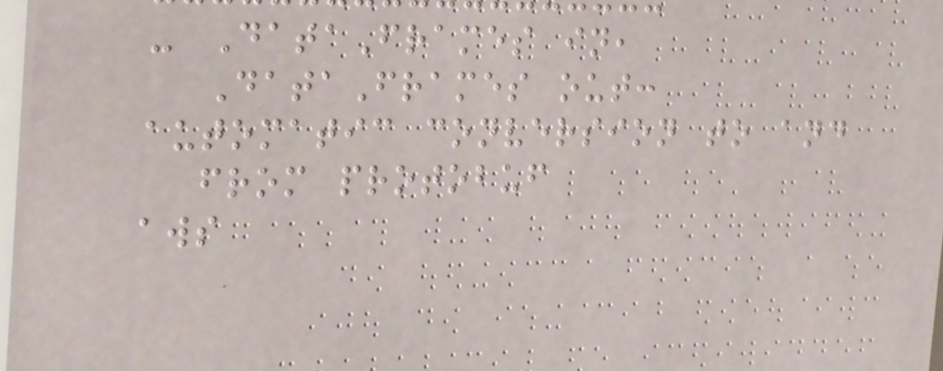- DataFrames in,
DataFrames out:
automatic conversion to and
from protobuf
aws
